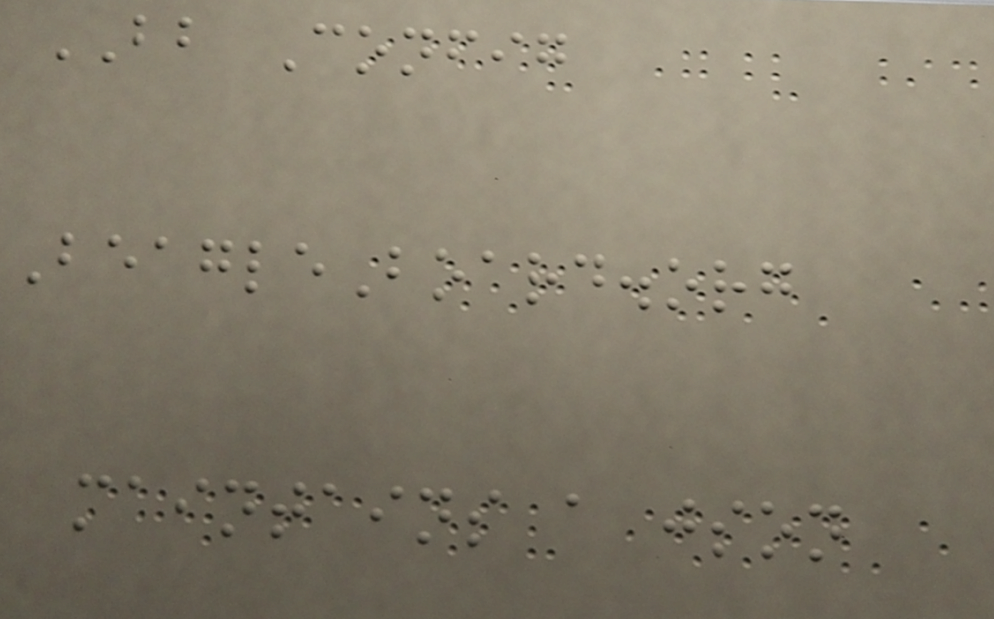BB Config
BeagleBoard.org
maintains a json
